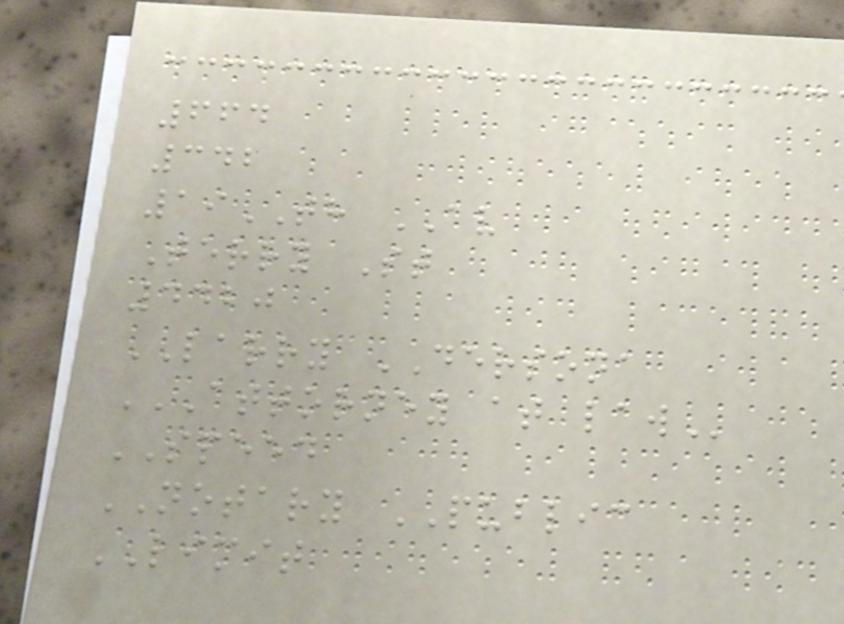664
342
19TH AV
Terry St
4420
LARRY DERSONA
ATTORNEY AT LAW
SPEED
NOTARY PUBLIC
LIMIT
